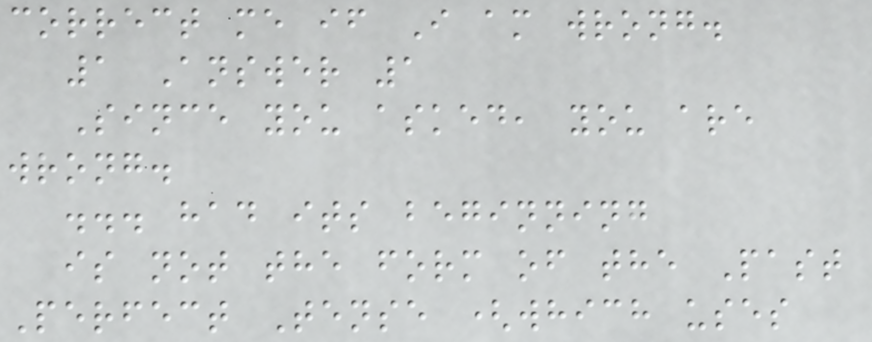correct me if I am wrong.
1 Answer 1
Since you asked, you are
wrong.
... had its beginning
is not the form of the Past
Perfect Tense (which uses
